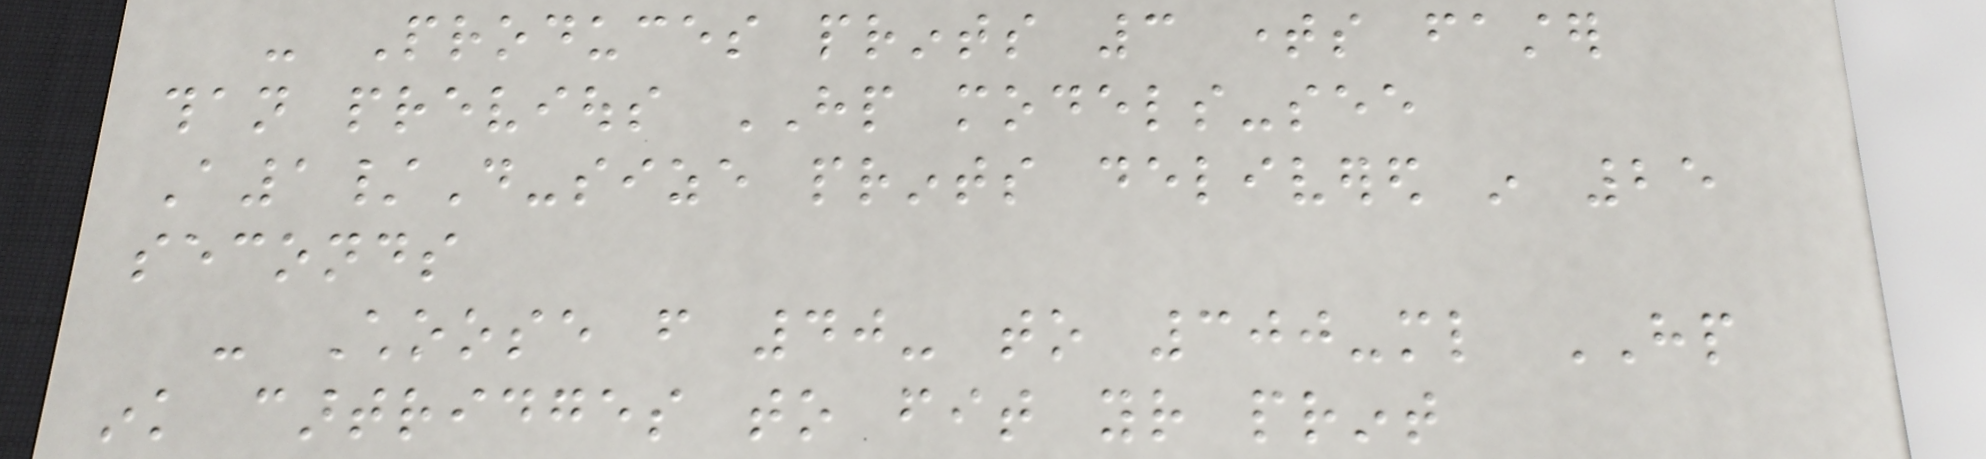- Produces prints 3 times faster
than previous HP models-see
A1/D-size prints delivered in 25
seconds
- Choose from 40- to 300-ml HP
ink cartridges to fit your print
